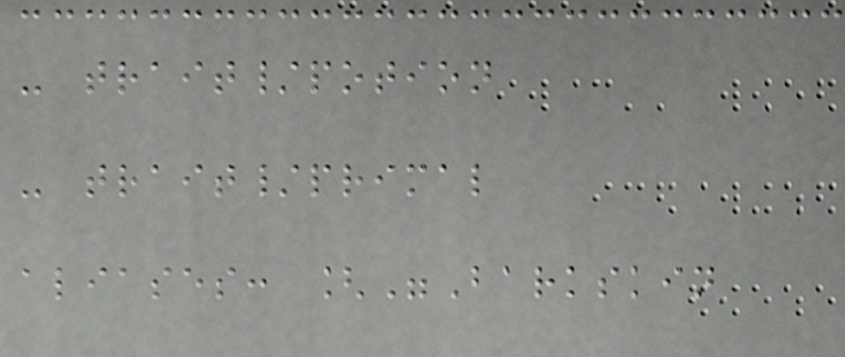- trait/potion
- trait/primal
aliases: ["Barkskin
